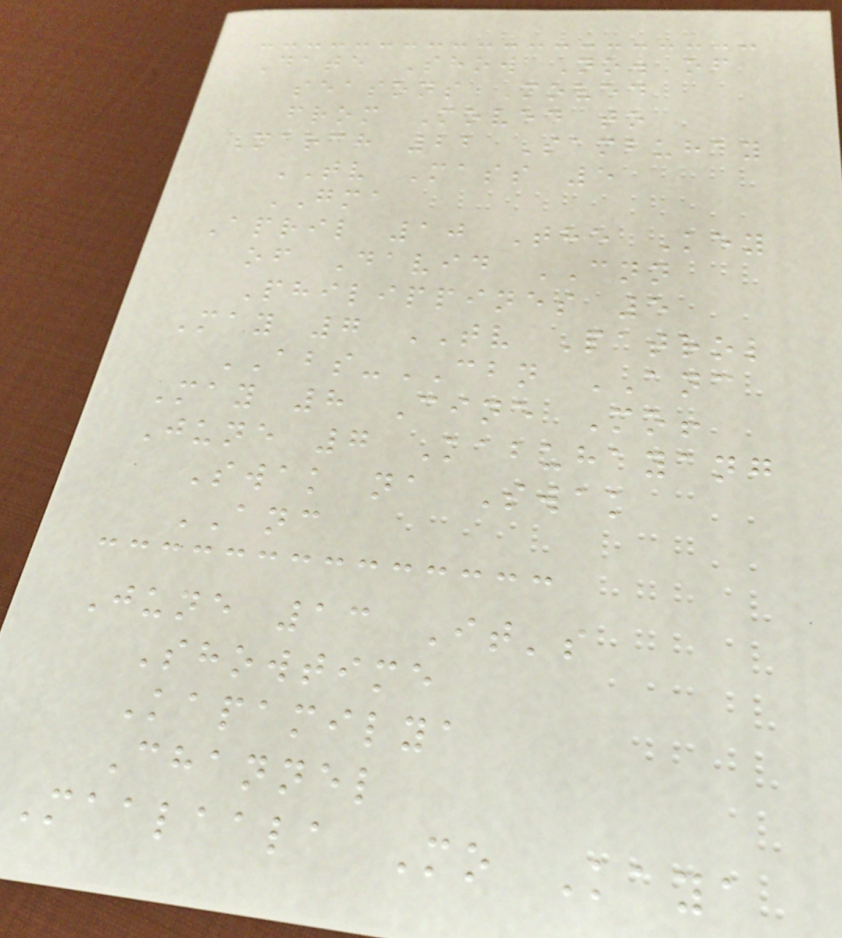Date Show No. of
seasons Moved
from Moved to
March 22 Sambuhay
TV Mass 5
GMA
April 10 The Key
of David CNN
Philippines 5
May 7 TV Patrol
ABS-CBN ANC
May 8 Cine Mo!
June 7 Kabuhayang
Swak na Swak
ANC
June 13 It's
Showtime
Kapamilya
Channel
Maalaala Mo Kaya
